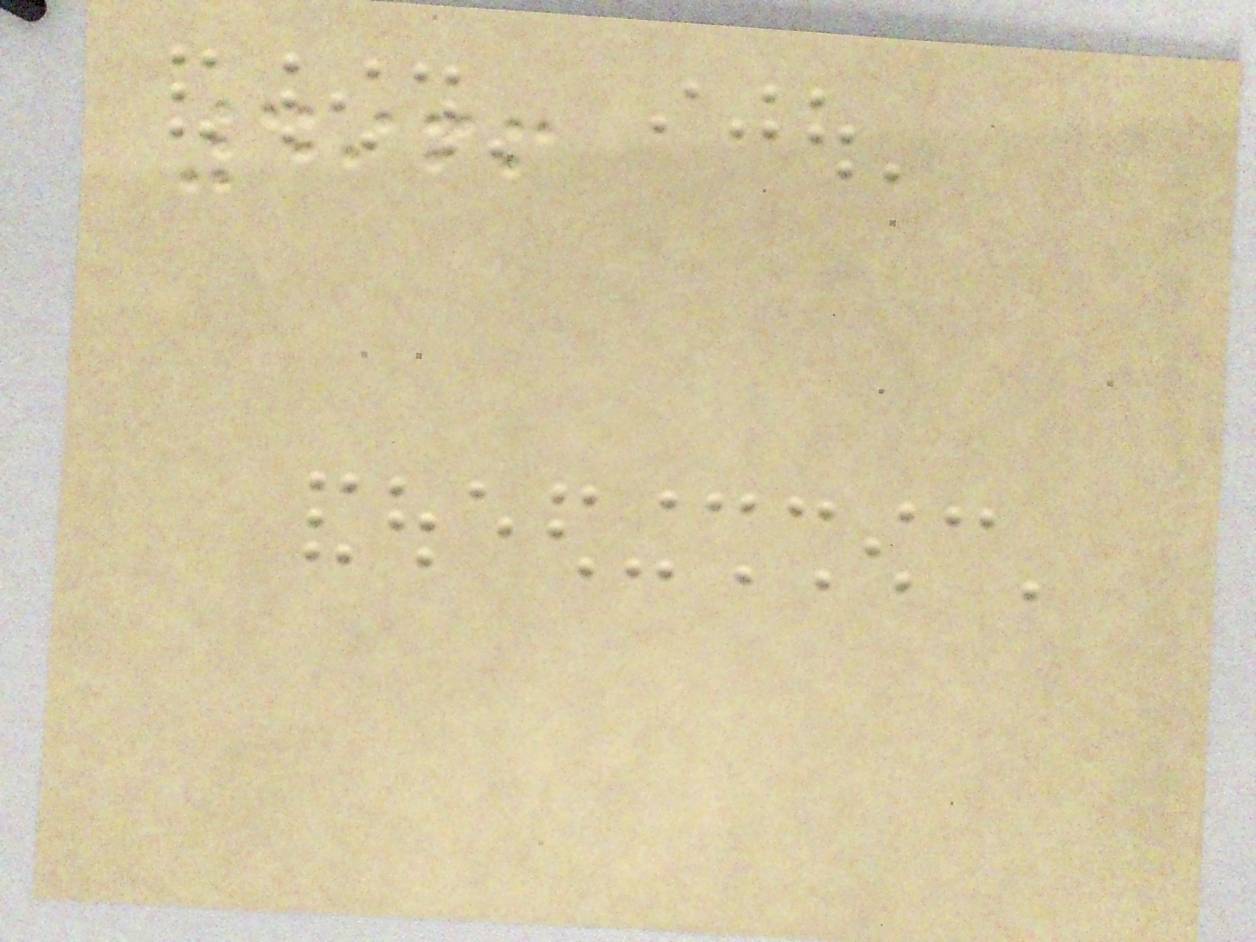4966
